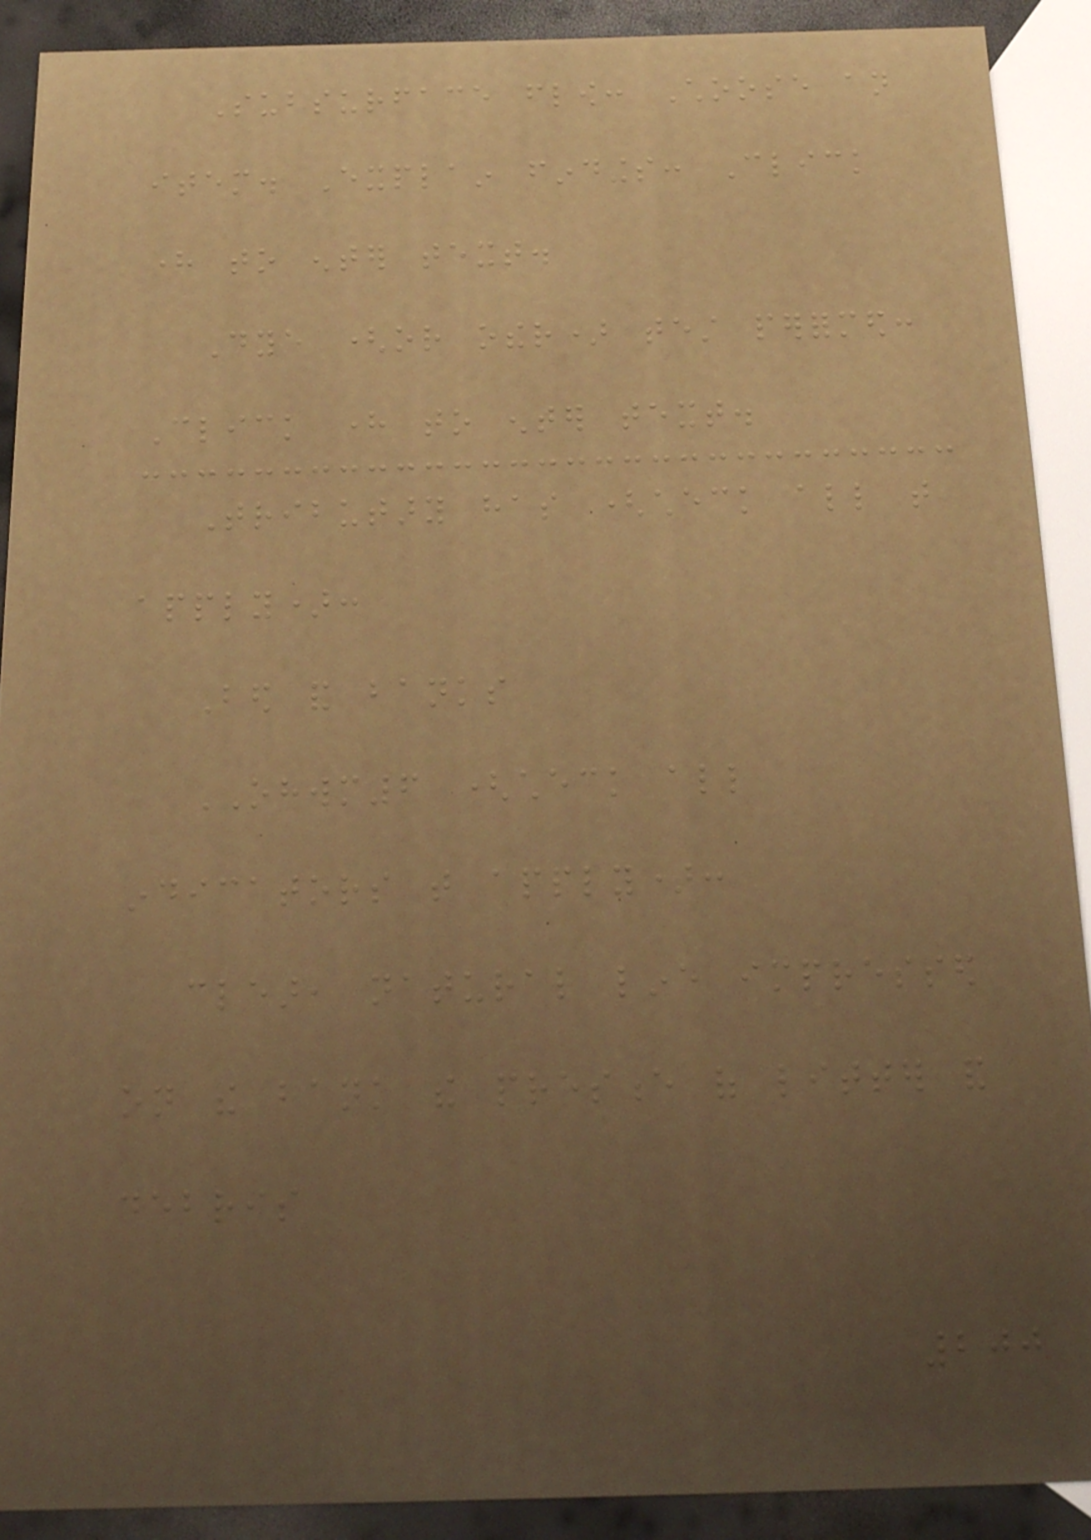Subsurface flow: Choose an
item. Explain findings: Click
here to enter text.
Dye (or other) test performed:
Click here to enter text.
Tributary has (check all that
apply):
Bed and banks
OHWM6 (check all
indicators that apply):
clear, natural line impressed
on the bank the presence of litter and
debris
200
